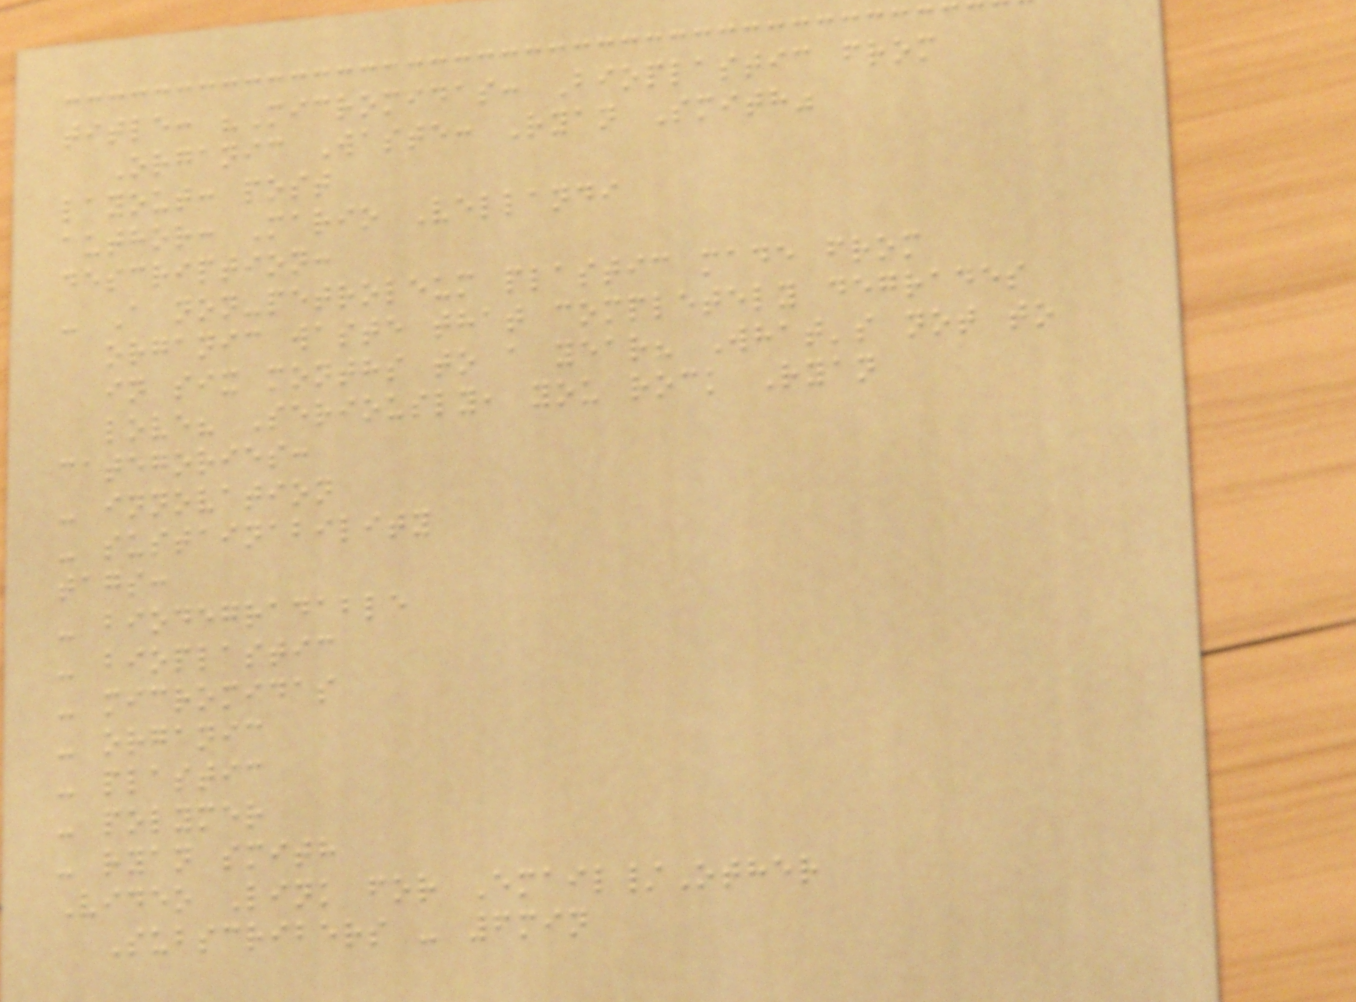title: "Micromidas: Bioplastic from
Organic Waste: Ryan Smith"
layout: post
author: Mario Vellandi
description:
- A non-petroleum plastic made from
organic waste that completely degrades
in six months to a year? What's not to
love? Seriously, you rock Ryan
categories:
- innovation
- sustainability
tags:
- biodegradable
- bioplastic
- micromidas
- organic
- plastic
- polymer
- ryan smith
Video Link for Email/Other
Subscribers - 6min
